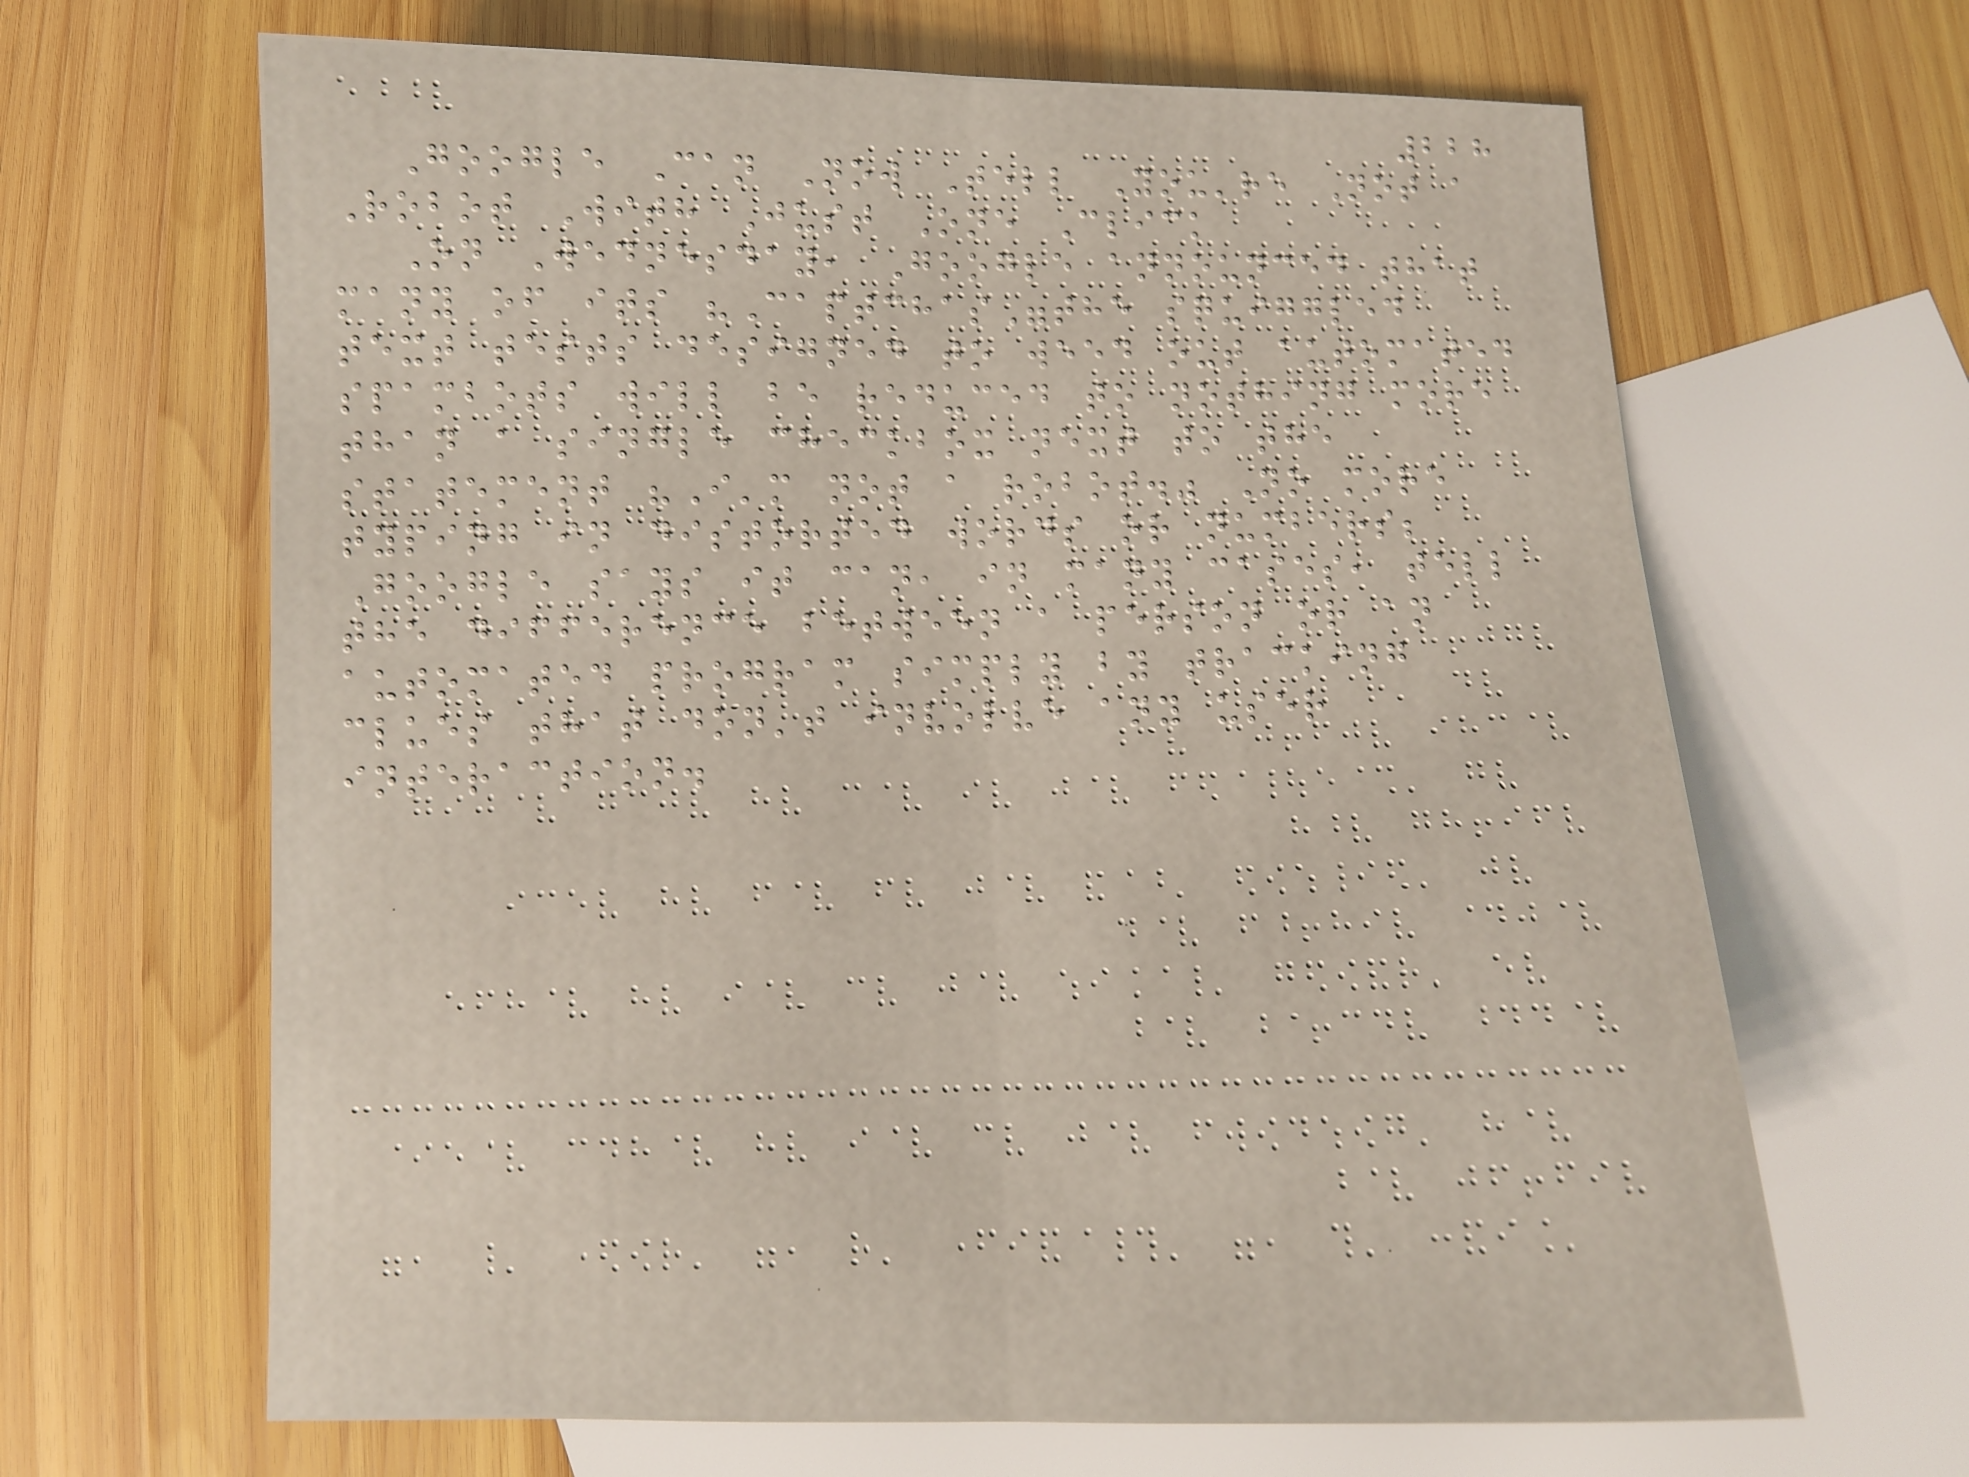228
Google Can Now Tell You're Not a
Robot With Just One Click
On Wednesday, Google announced that
many of its "Captchas"the squiggled
text tests designed to weed out automated
spambots will be reduced to nothing more
than a single checkbox next to the
statement "I'm not a robot." No more
typing in distorted words or numbers;
Google says it can, in many cases, tell
the difference between a person or an
automated program simply by tracking
clues that don't involve any user
interaction.
